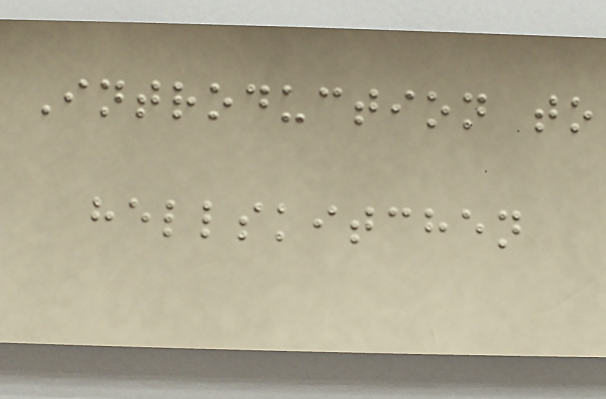Introduction to
hellskitchen
